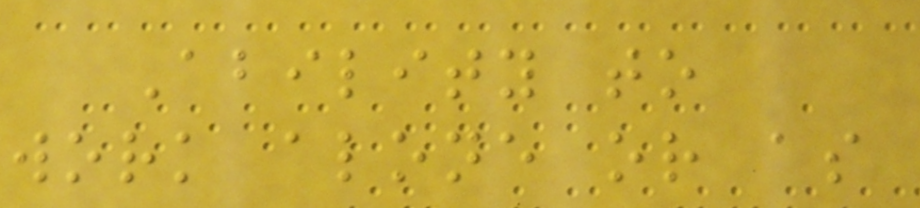Ability to
work alone or as
